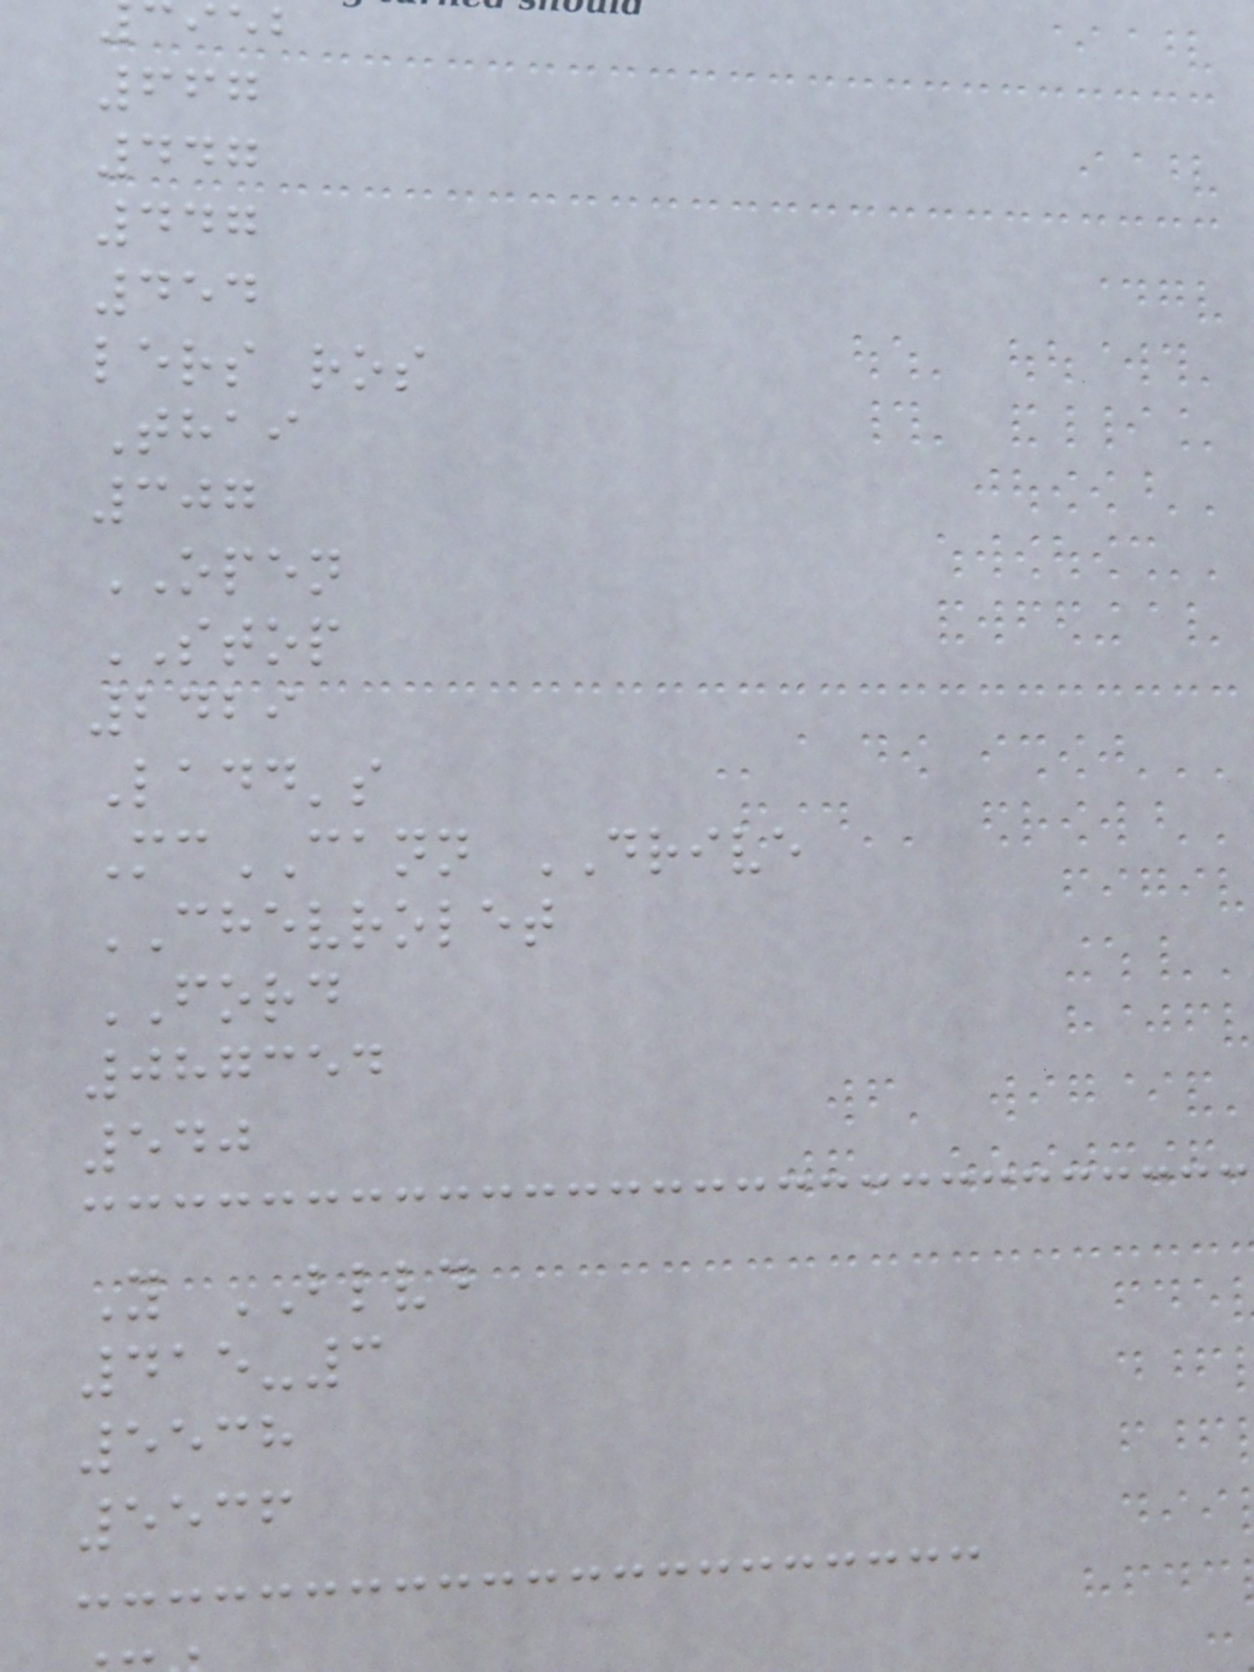667
447
447
454
lers ros
Thai
307
OPEN
STOP
2429
Ladd's
McCANN DRIVE
CHEVROLET
FORD
087354
540
Y BLVD
415-3
5538
5536
